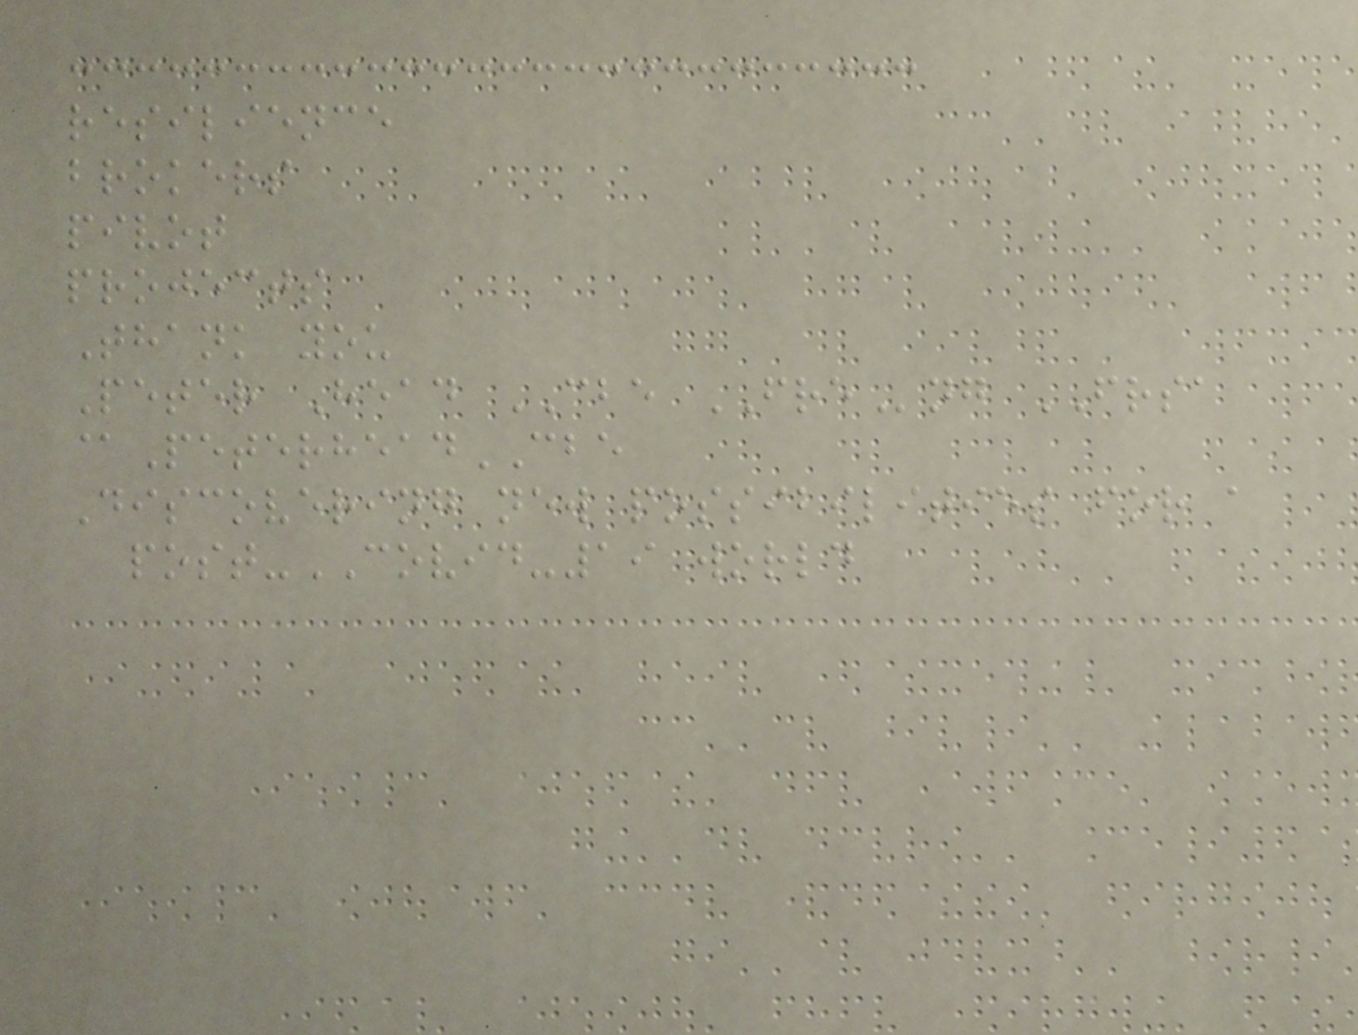resilience
brokers
pivot
projects
Thank you
Peter Head CBE FREng FRSA
@PeterheadCBE
Discovering new possibilities for a
post-COVID-19 world
